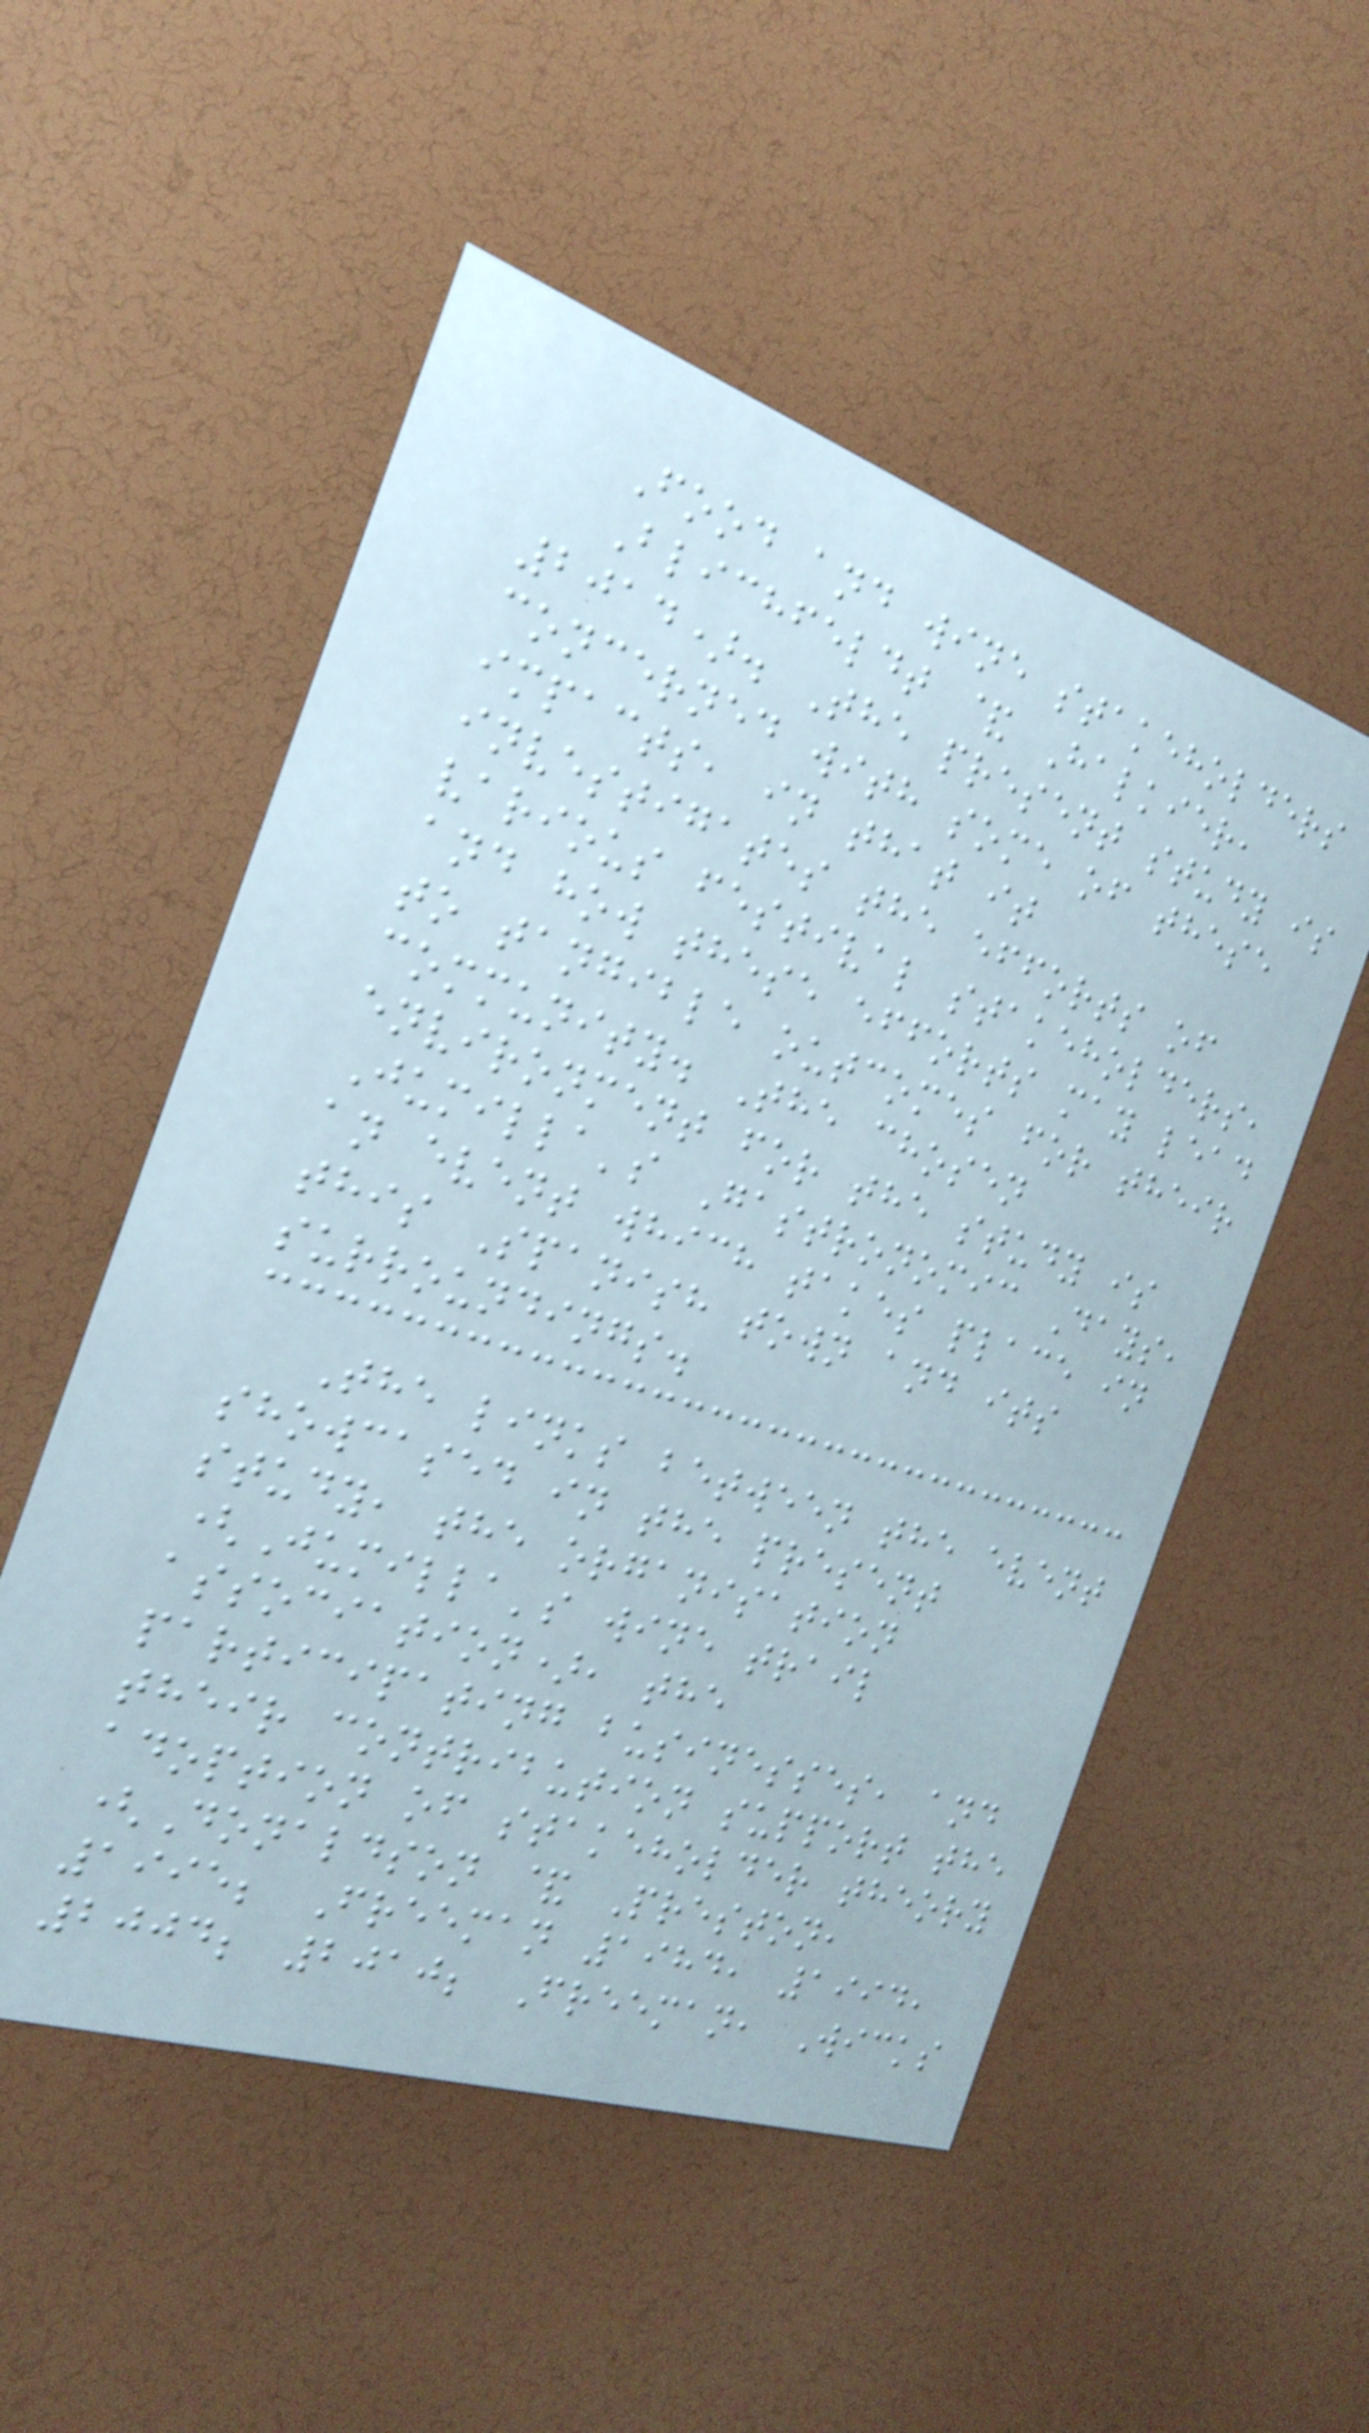Food and wine stakeholders
Blichfeldt & Halkier,
2014). The present study is
concerned with some of these
impacts, in that it
investigates the efforts of
various festival stakeholders,
and how these efforts may lead
to tangible outcomes for their
community. The chosen
environment for the study is
Jumilla's Gastronomic Days,
an event which takes place in
this Spanish town and its
surroundings.
The links between the event
showcased in the present
study, the organisation
(Jumilla's wine trail
association), the
participating businesses, and
their contribution support the
adoption of stakeholder theory
(Donaldson & Preston,
1995; Freeman 1984, 1994,
2004; 2010; Freeman, Wicks
